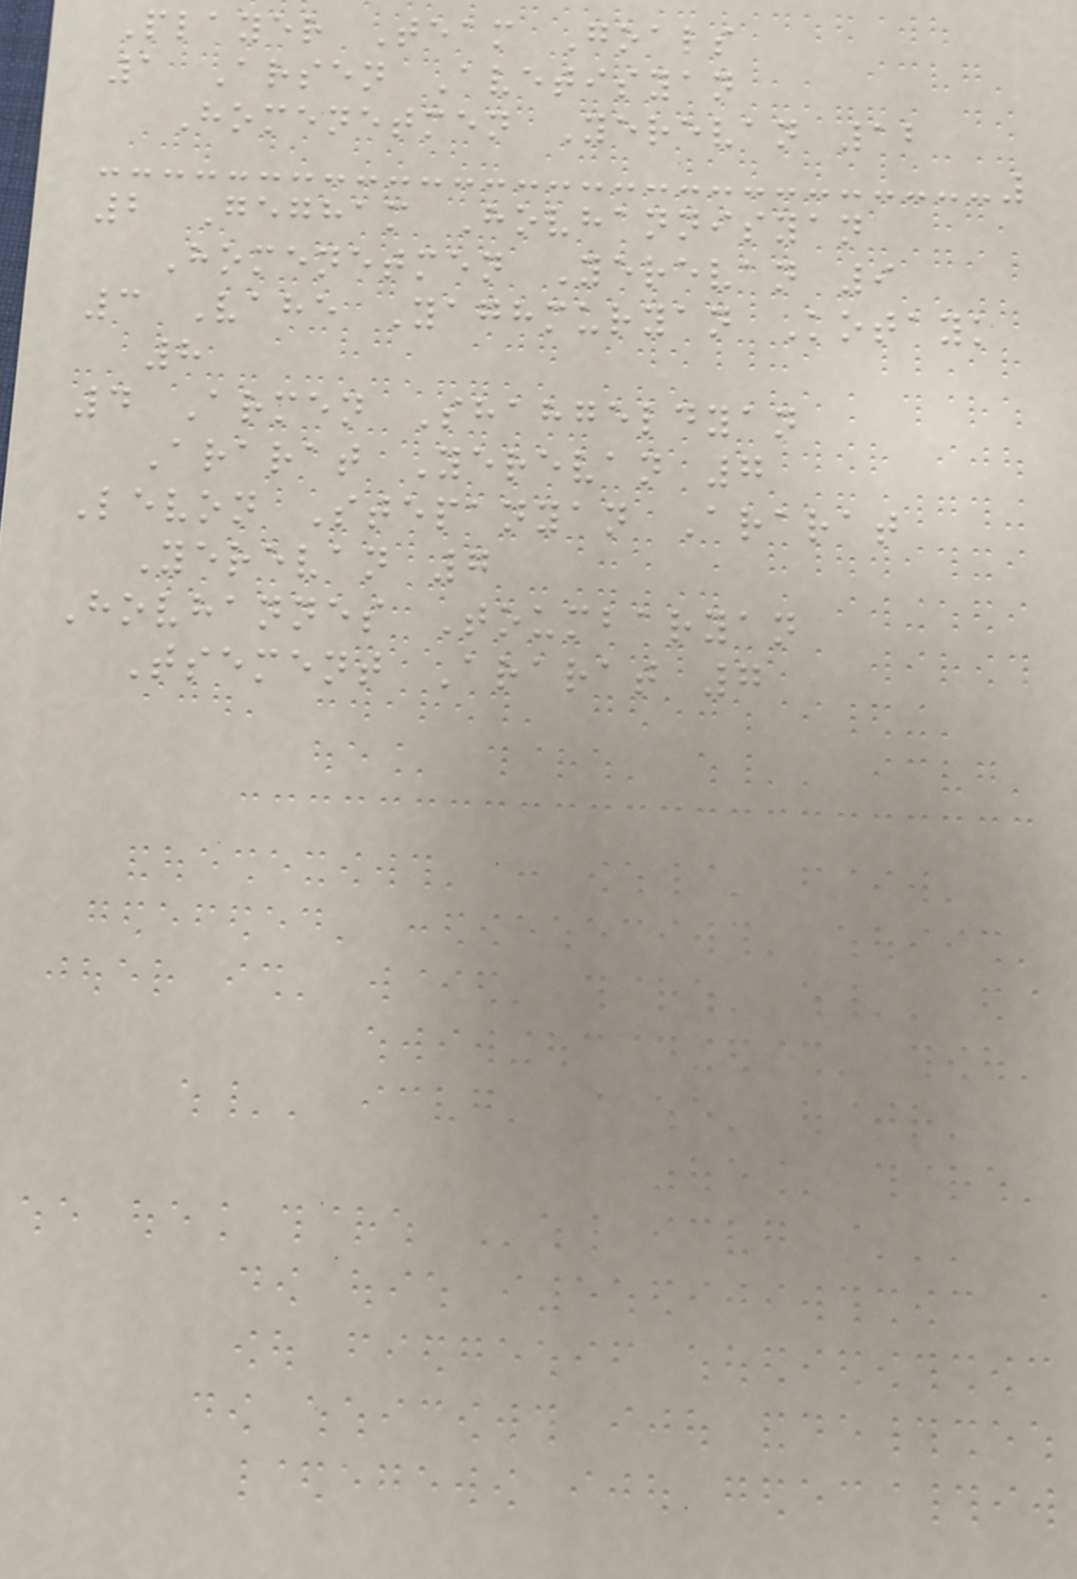Player Team Goals
1 Arsen Avetisyan
Homenetmen Yerevan 12
2 Gegham Hovhannisyan
Homenetmen Yerevan 9
3 Vahe Yaghmuryan Kotayk
8
4 Armen Shahgeldyan
Ararat Yerevan 7
Levon Stepanyan Ararat
Yerevan 7
Hovhannes Toumbaryan
Tsement Ararat 7
